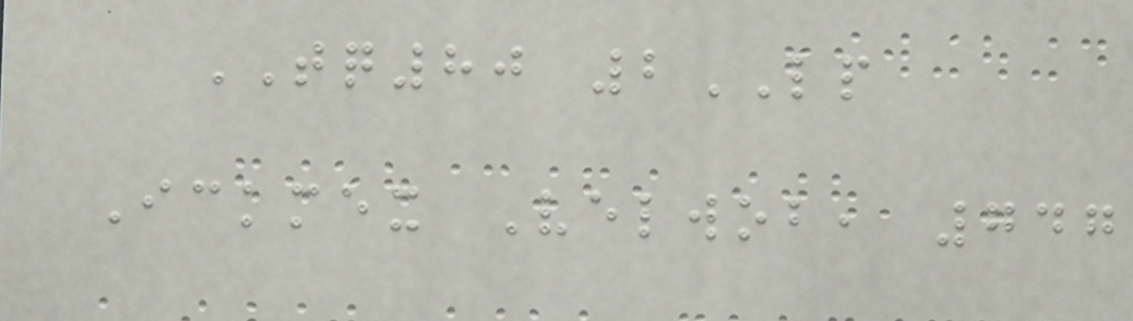TQ80 2LP
Ickmex Velwob, 747
